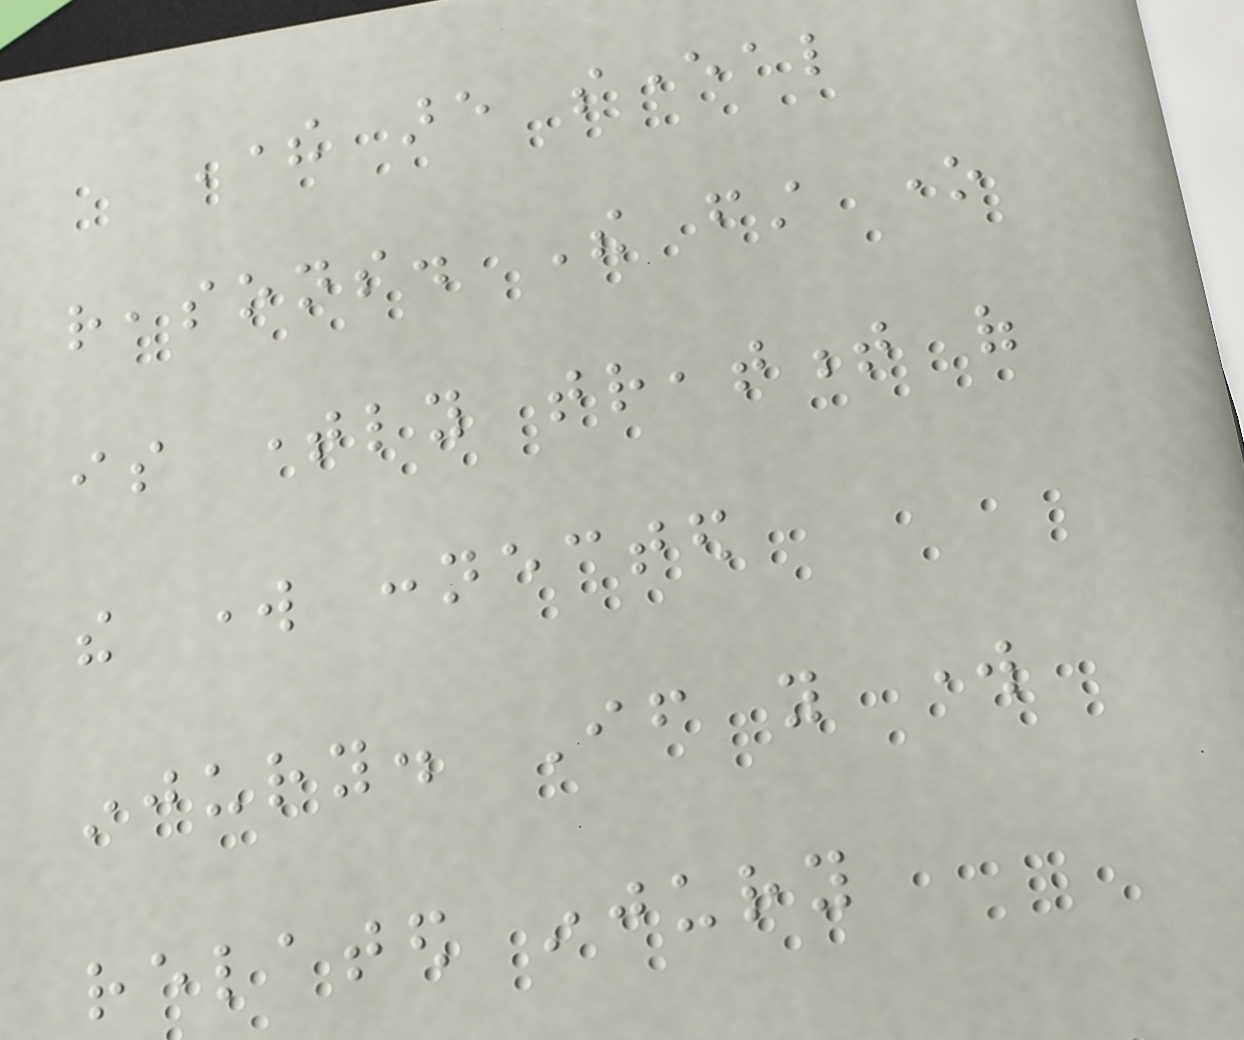There are several
reasons. The first one
is timely treatment of
the work connected
injury. If you work
related injury
